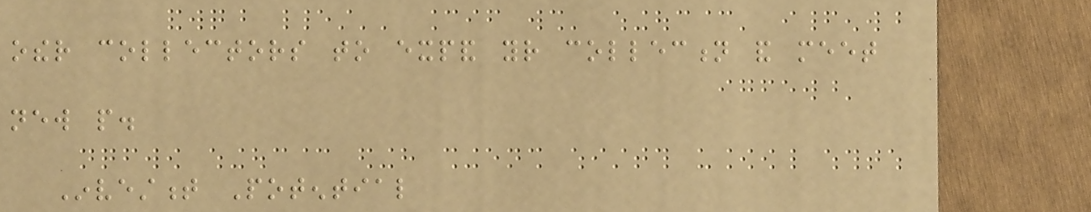other collectors to expand your collection and meet
new people.
Investment Potential
